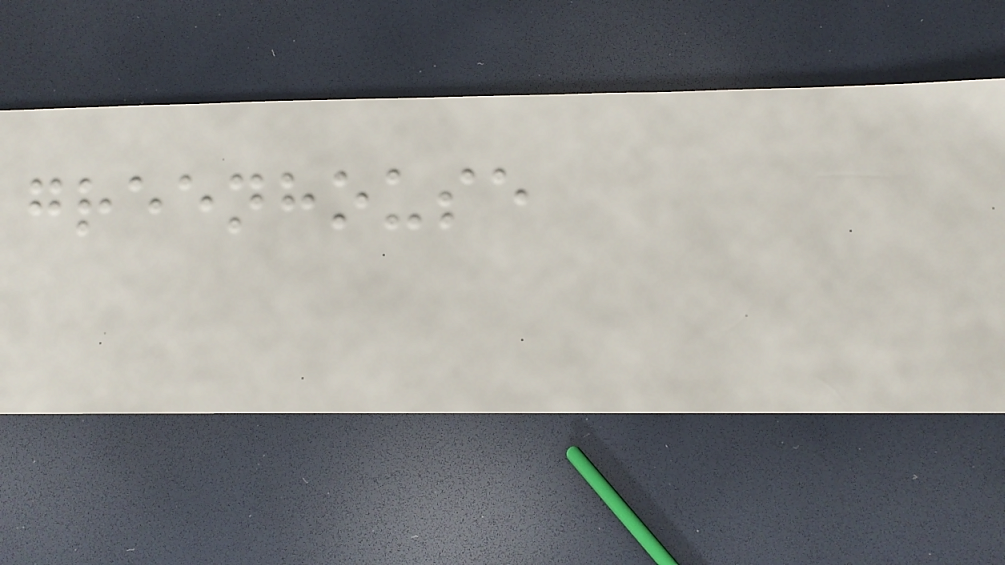greenhouse
